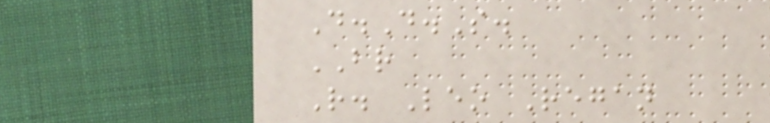D.D.S.
BR
R. Leo Regan
